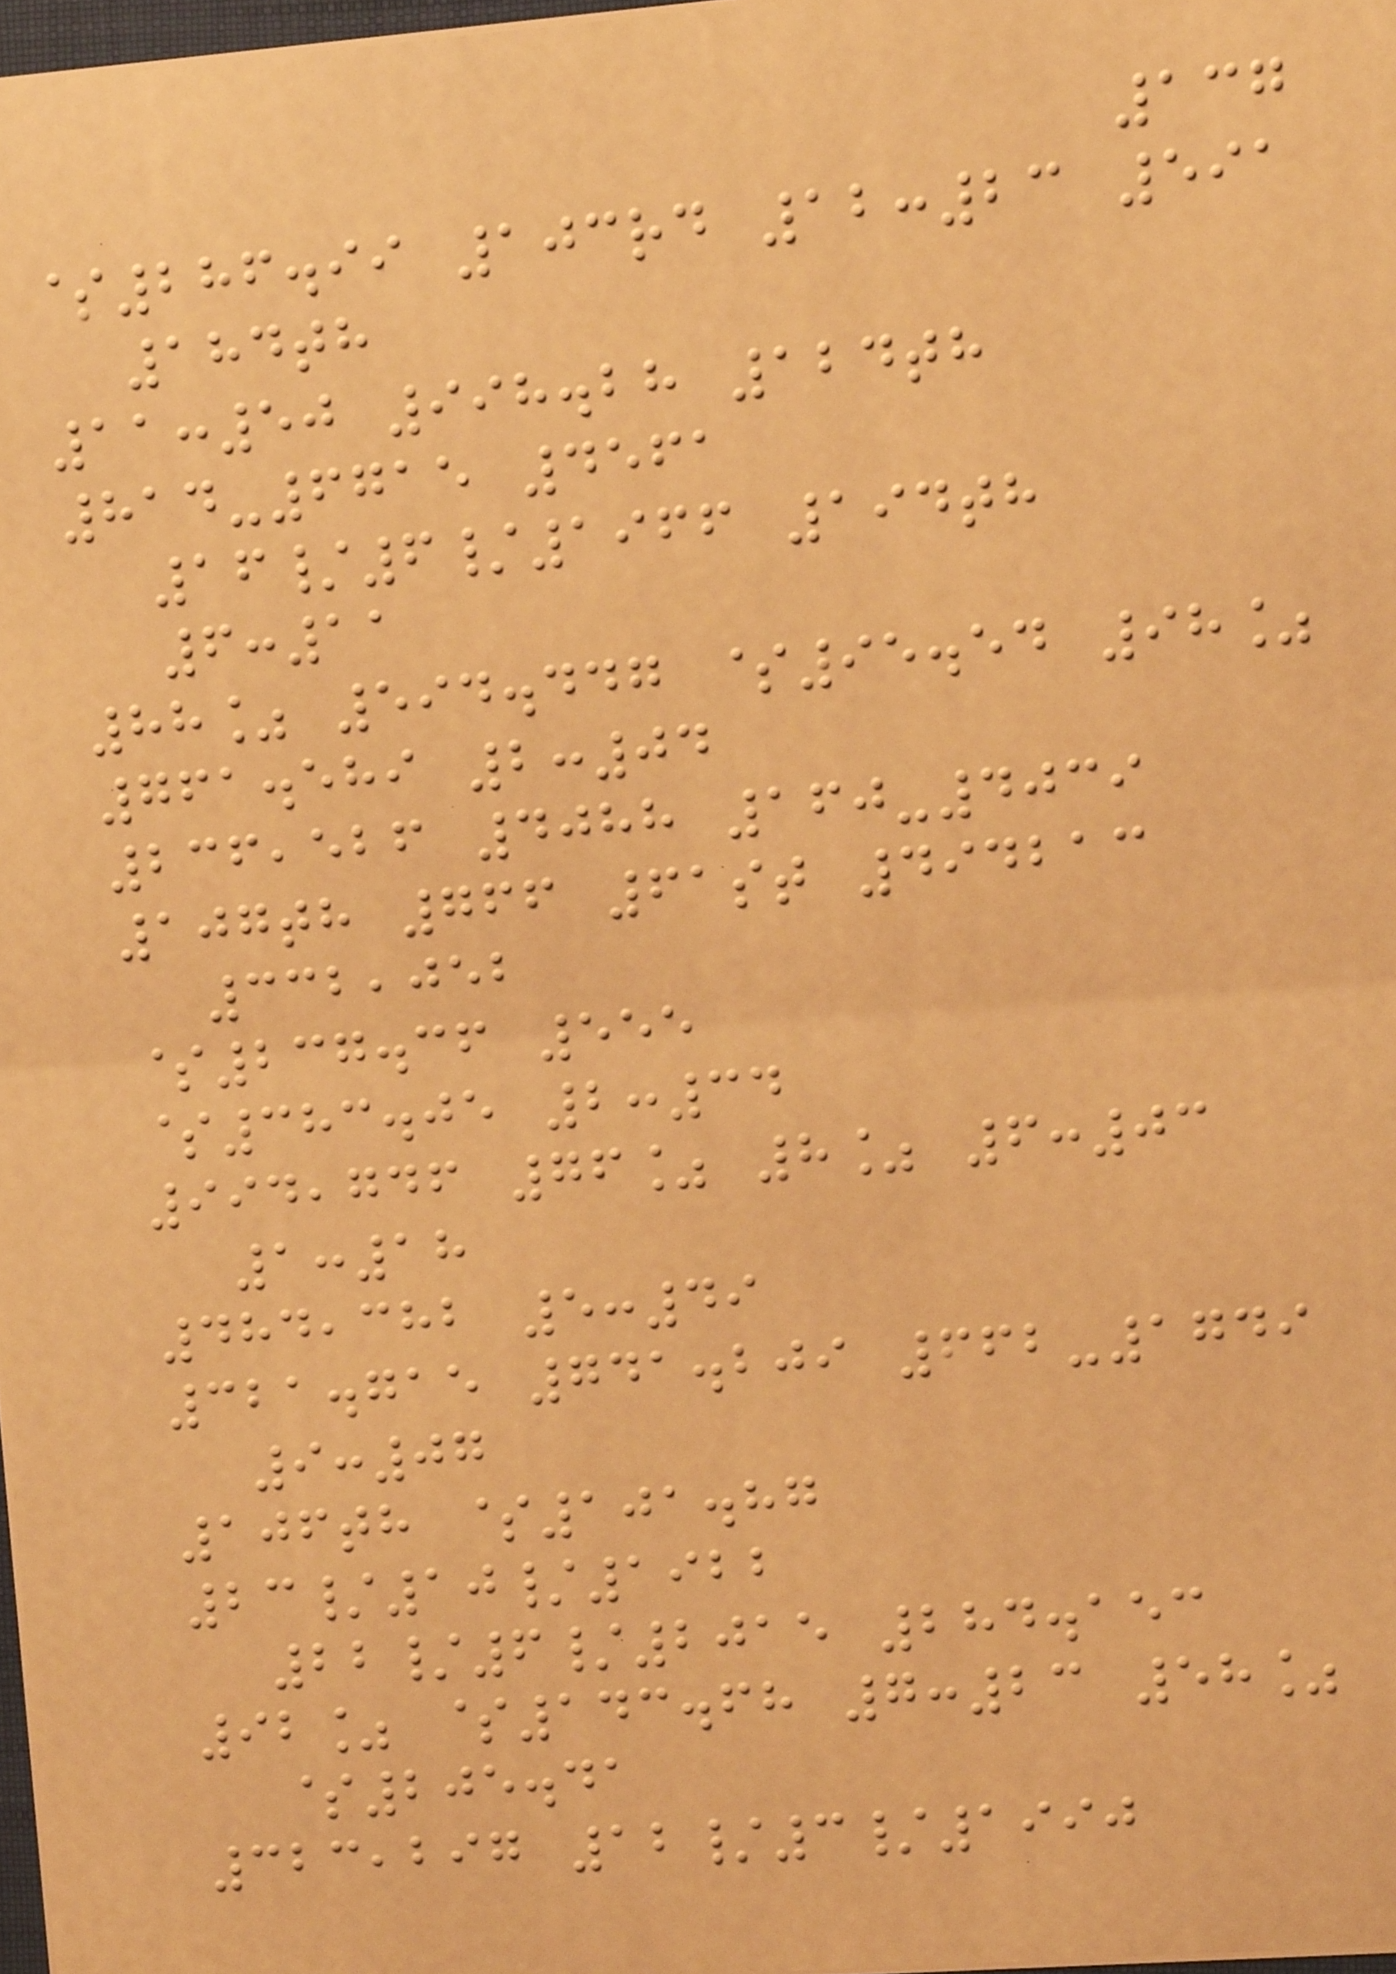137
$286.99 103rd 12:23 591
184th
11:50 998.28 124th
814-6715 4561
16/6/1966 194th
6:11
88% 594.447 $95.54 98%
761.589 2:04
236,526 4088 160-4039
107th 766 61st 494213
332,052
$237.36 555
$383.05 2:34
994,746 76% 8% 6:03
1:18
484,382 5:49
321.715 741.209 662-1749
9:07
106th $101.87
23/10/1922
22/6/2015 284.153
92% $143.68 7:23 58%
$205.41
323,297 12/3/1990
